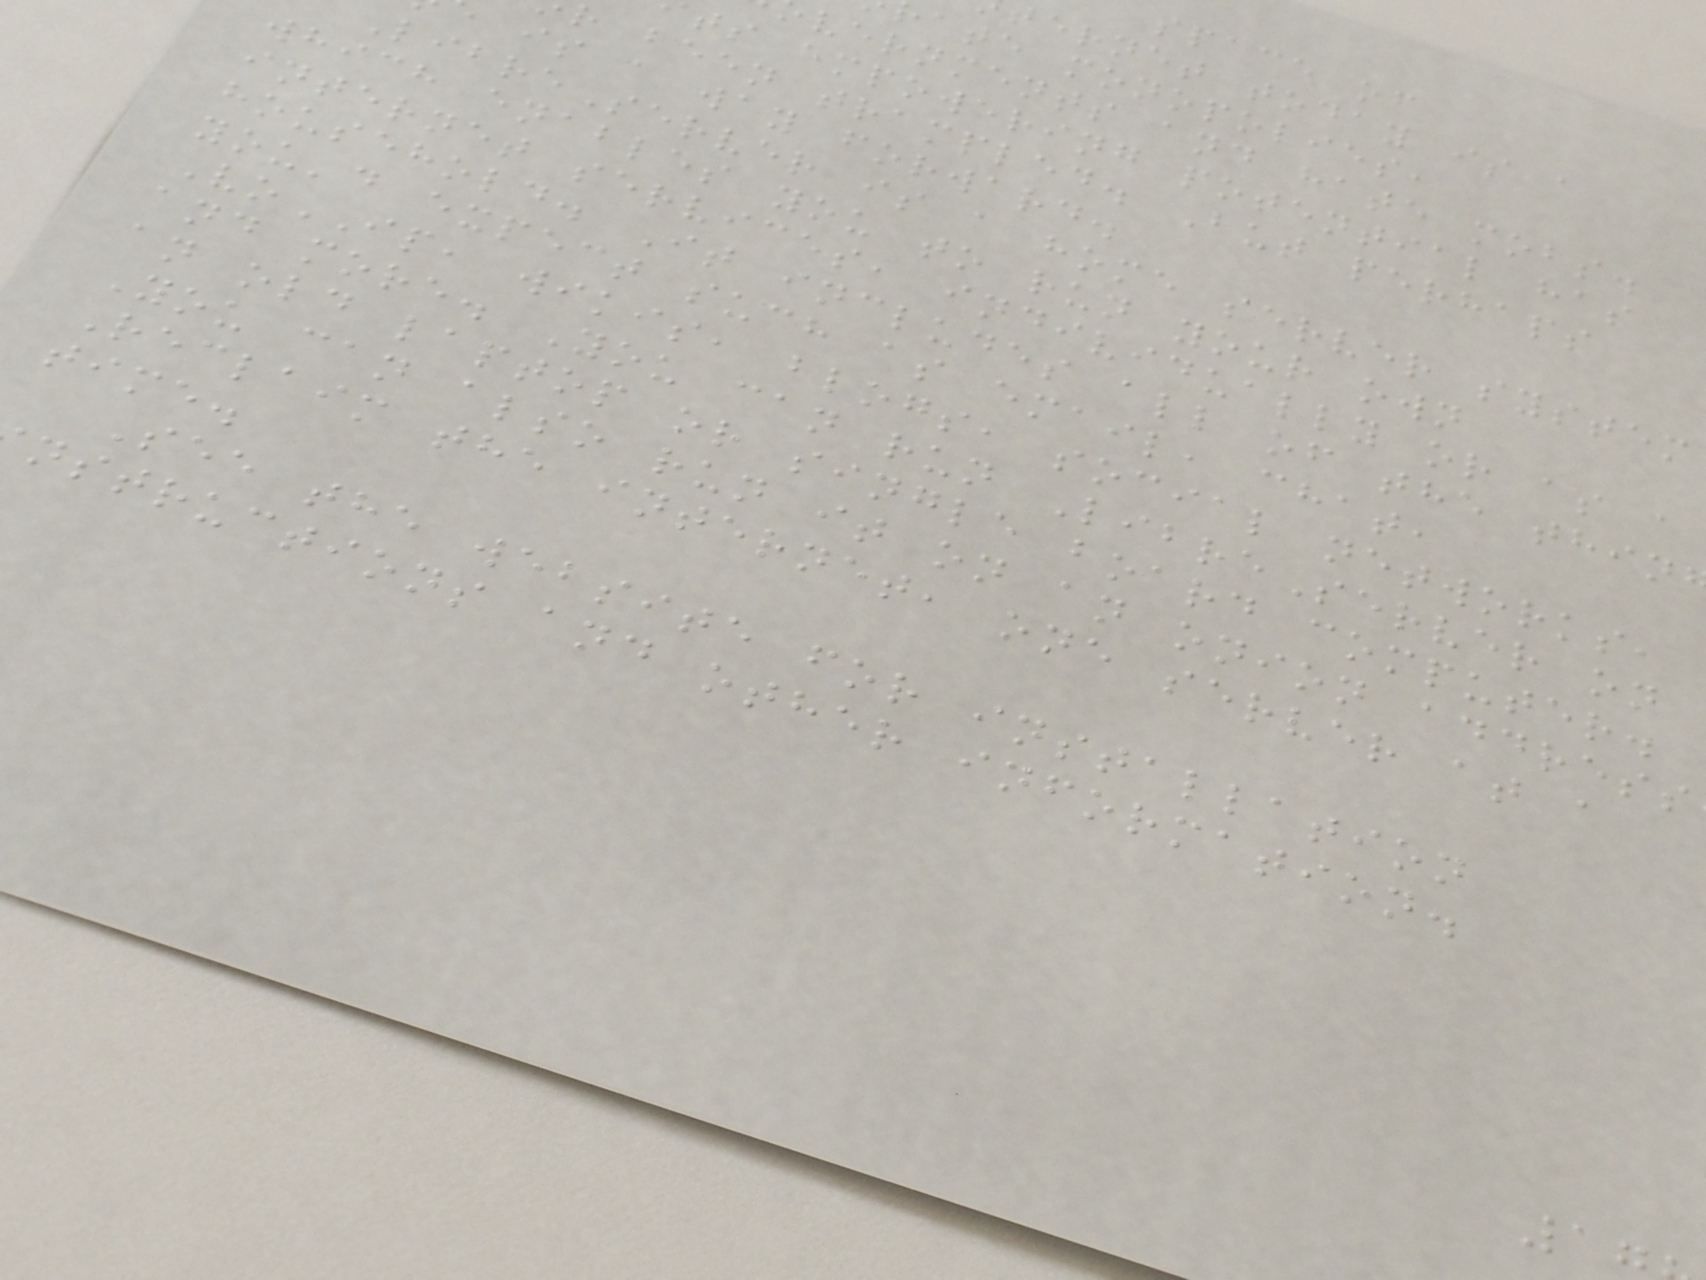space of
ternet today is a
ate monopolies,
vernments and hate mobs.
ts empowering potential has
r been trampled. But perhaps
is a way forward.
LibreServer is a home server system
which enables you to run your own
internet services, individually or as a
household. It includes all of the thin
you'd expect such as email, chat,
VoIP, wikis, blogs, social networks,
and more. You can run LibreServer on
an old laptop or single board computer.
You can also run it on an onion address
Reclaim the internet, one server at a
time.
See the website for installation
nstructions and other information.
